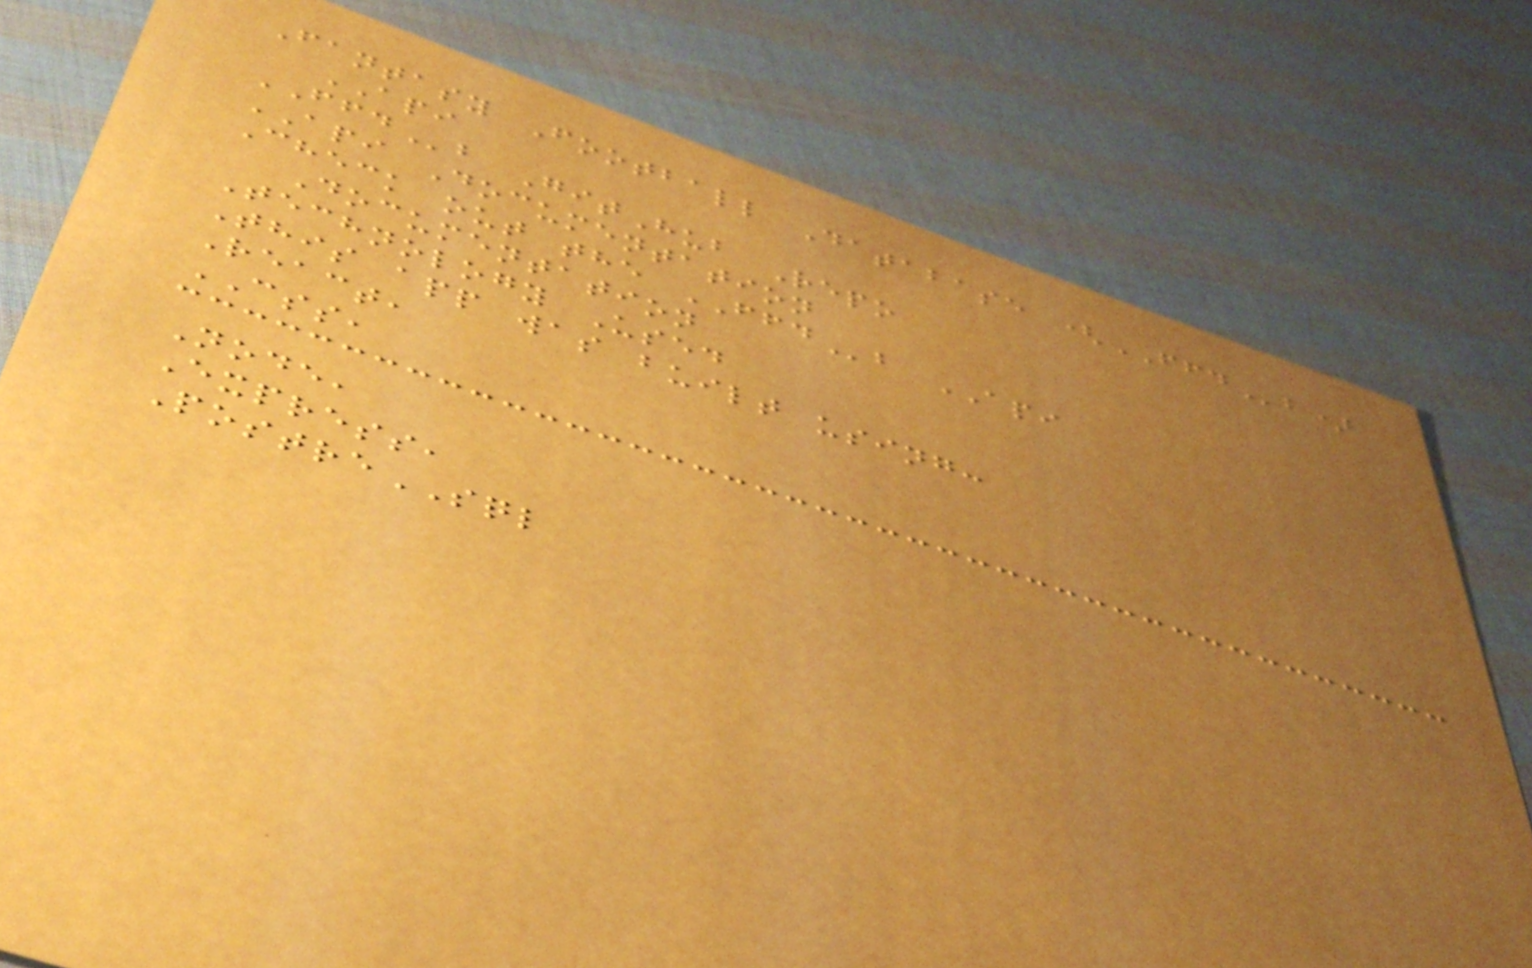Fantasy Football Database (FFDb)
API
FFDb GitHub Repo
API Documentation
Check out the FFDb API
Documentation
Technology Used
This app was built using:
React,
CSS,
Node,
Express,
PostreSQL
